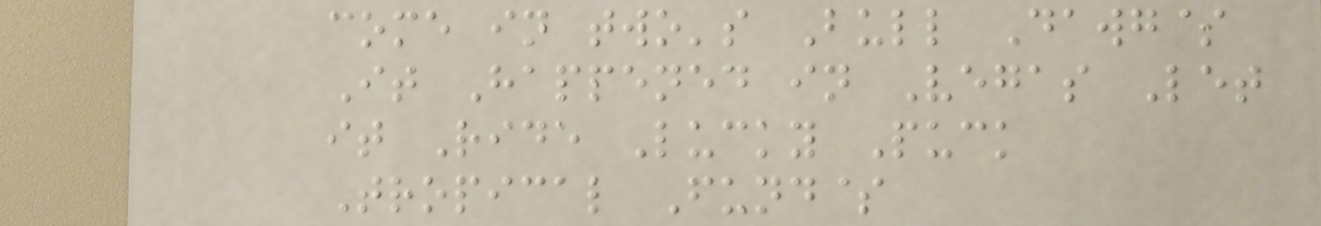come in two's Bull Dawg$
It Happened in Vegas Let
it Ride Lucky Puck
Tropical Fund$
